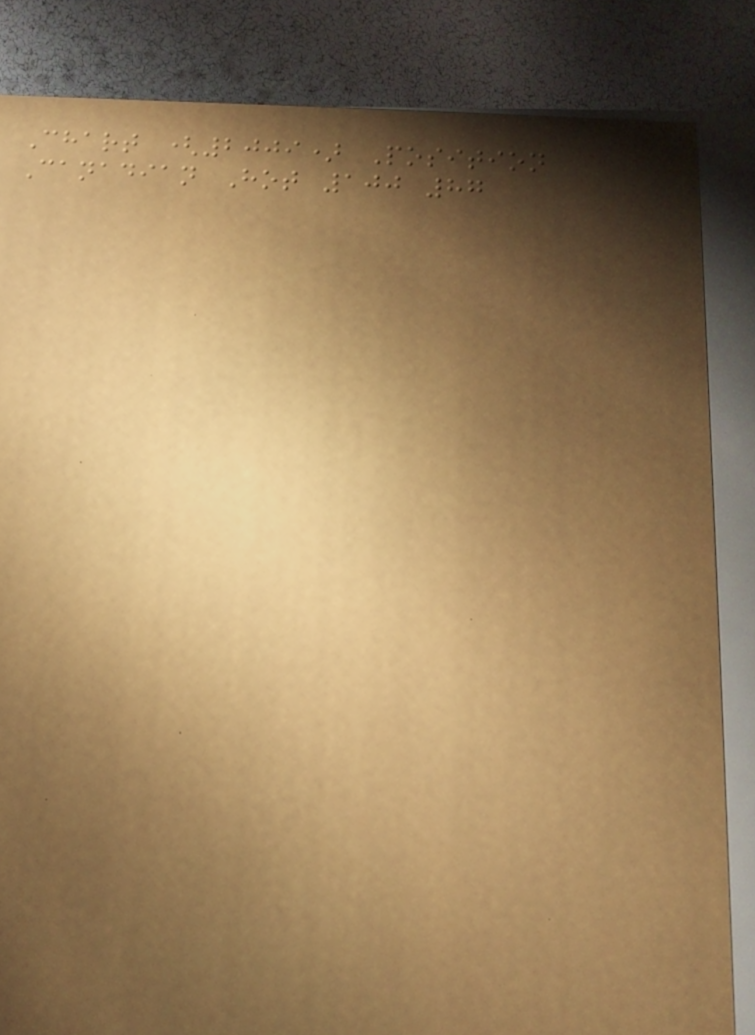Chart (2009) Position
Canadian Hot 100 87
